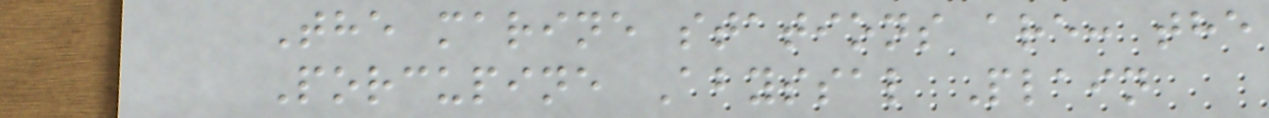The marine stations are: the
Porcupine Abyssal Plain
